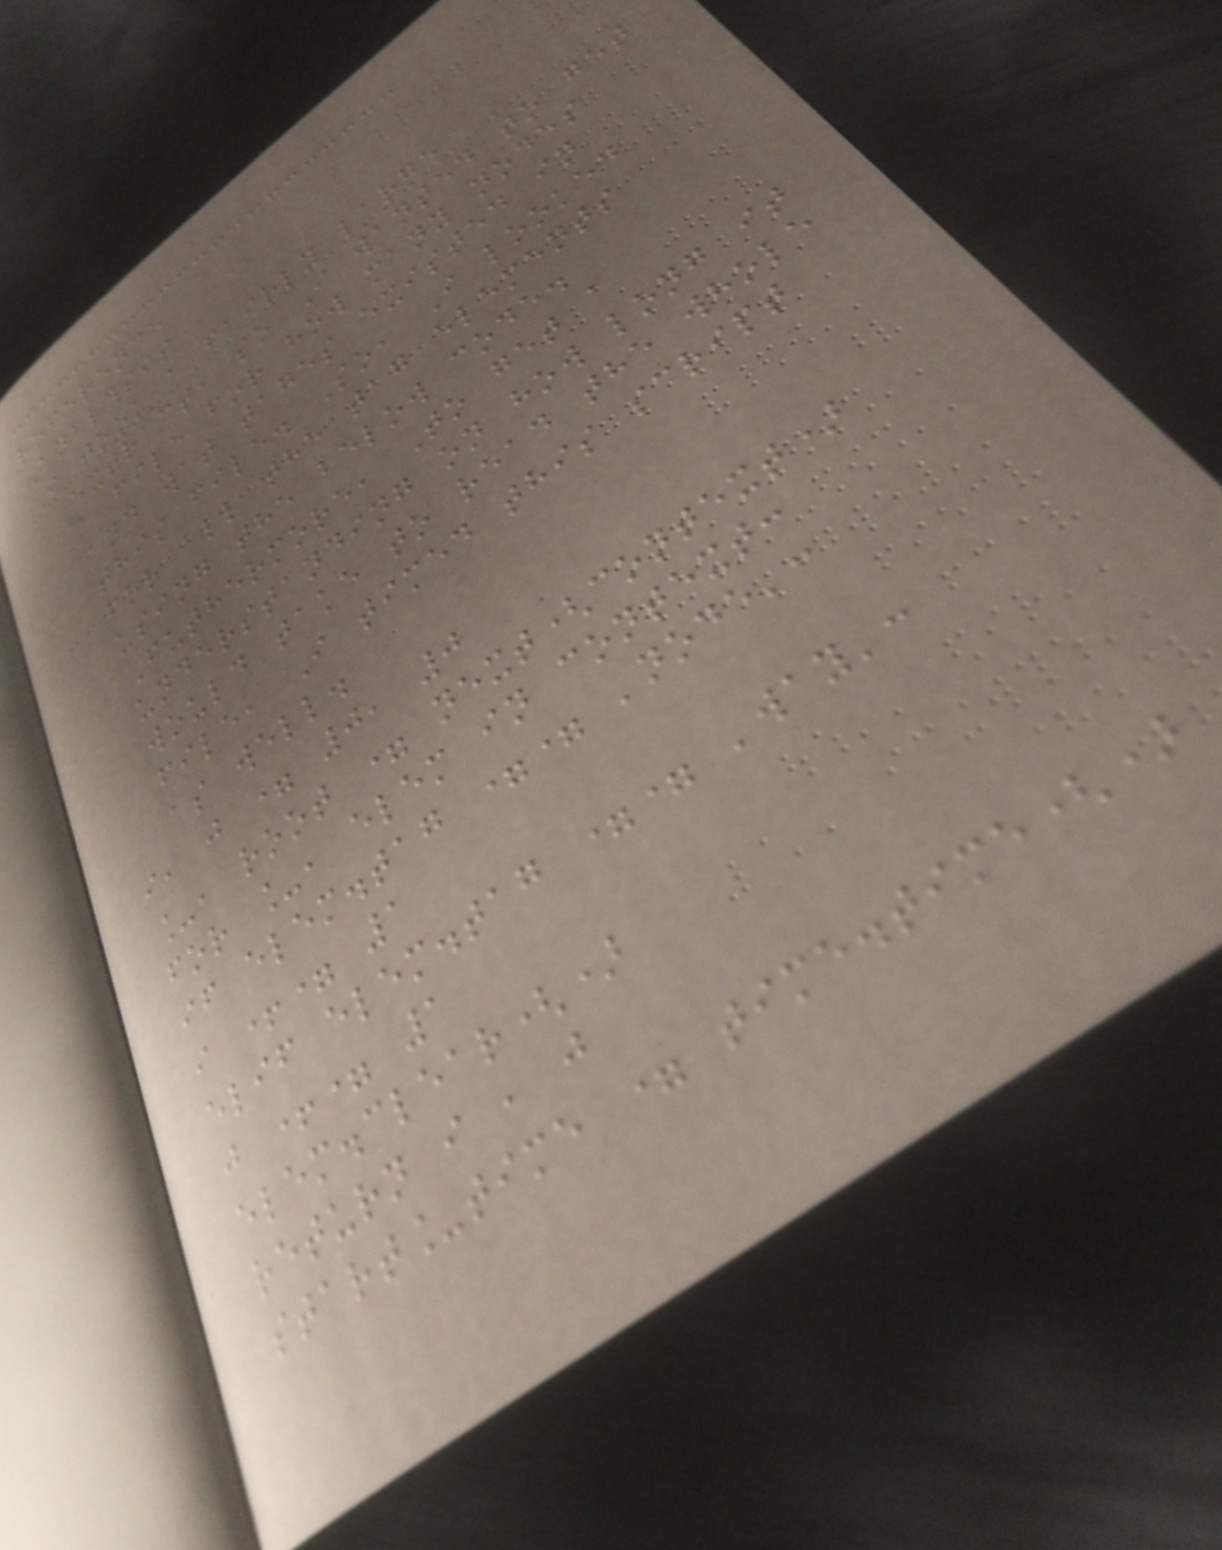reference
Analysis
I took a fairly large
extract, so I wanted to get
a file for how many nodes
and wat tages existed in
this file. So, I looked
for all the tag elements
using the below code.
Futhermore, To get a
understanding on how long it
would take to read the whole
file, I timed this script
as well.
i, j = 0, 0
_, root = next(context)
for _, elem in context:
if elem.tag == 'node':
i += 1
elif elem.tag == 'way':
j += 1
elem.clear()
return i , j
start_time = time.time()
